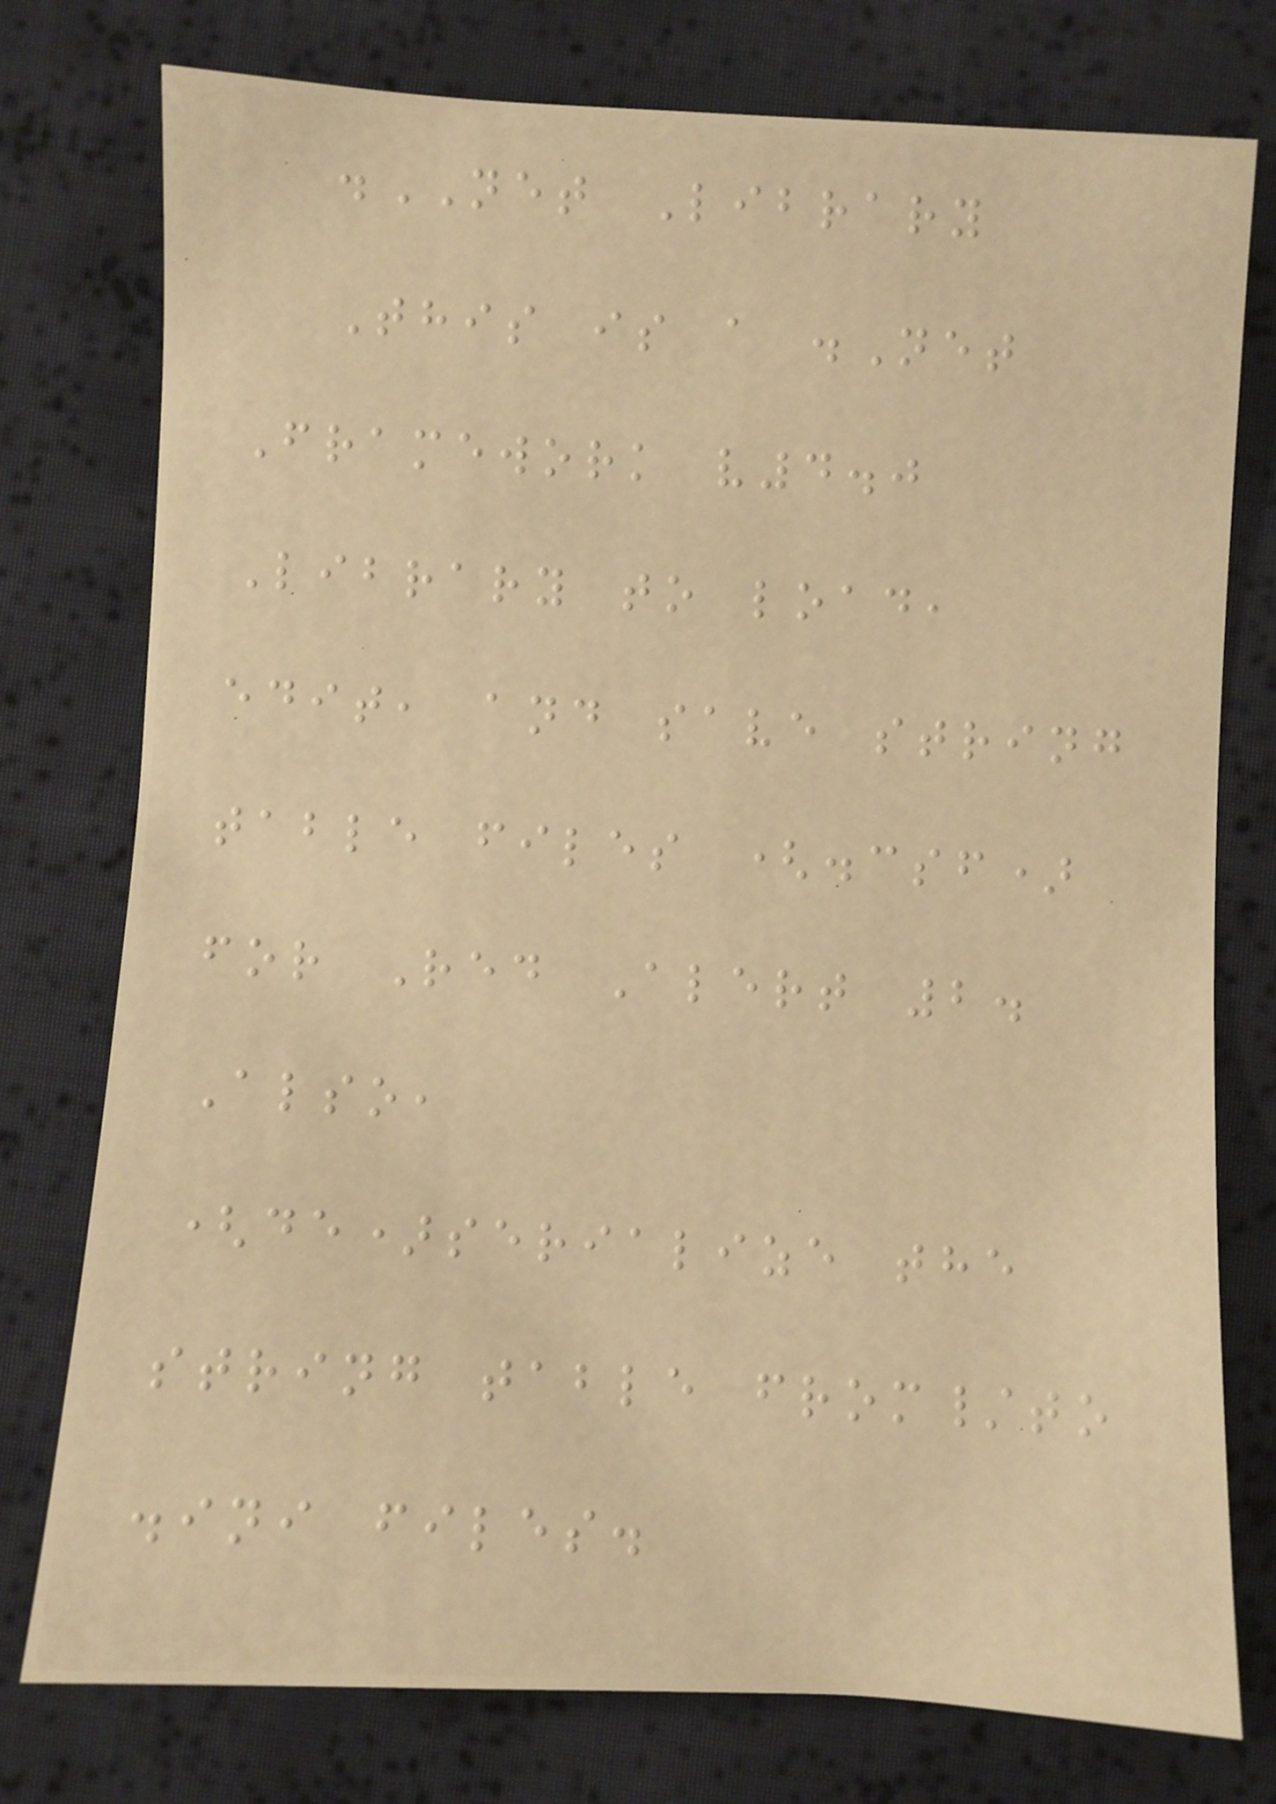.NET Library
This is a .Net
Framework v4.0
Library to load,
edit, and save string
table files (.csf)
for Red Alert 2.
Also,
(de)serialize the
string table from/to
.ini files.
